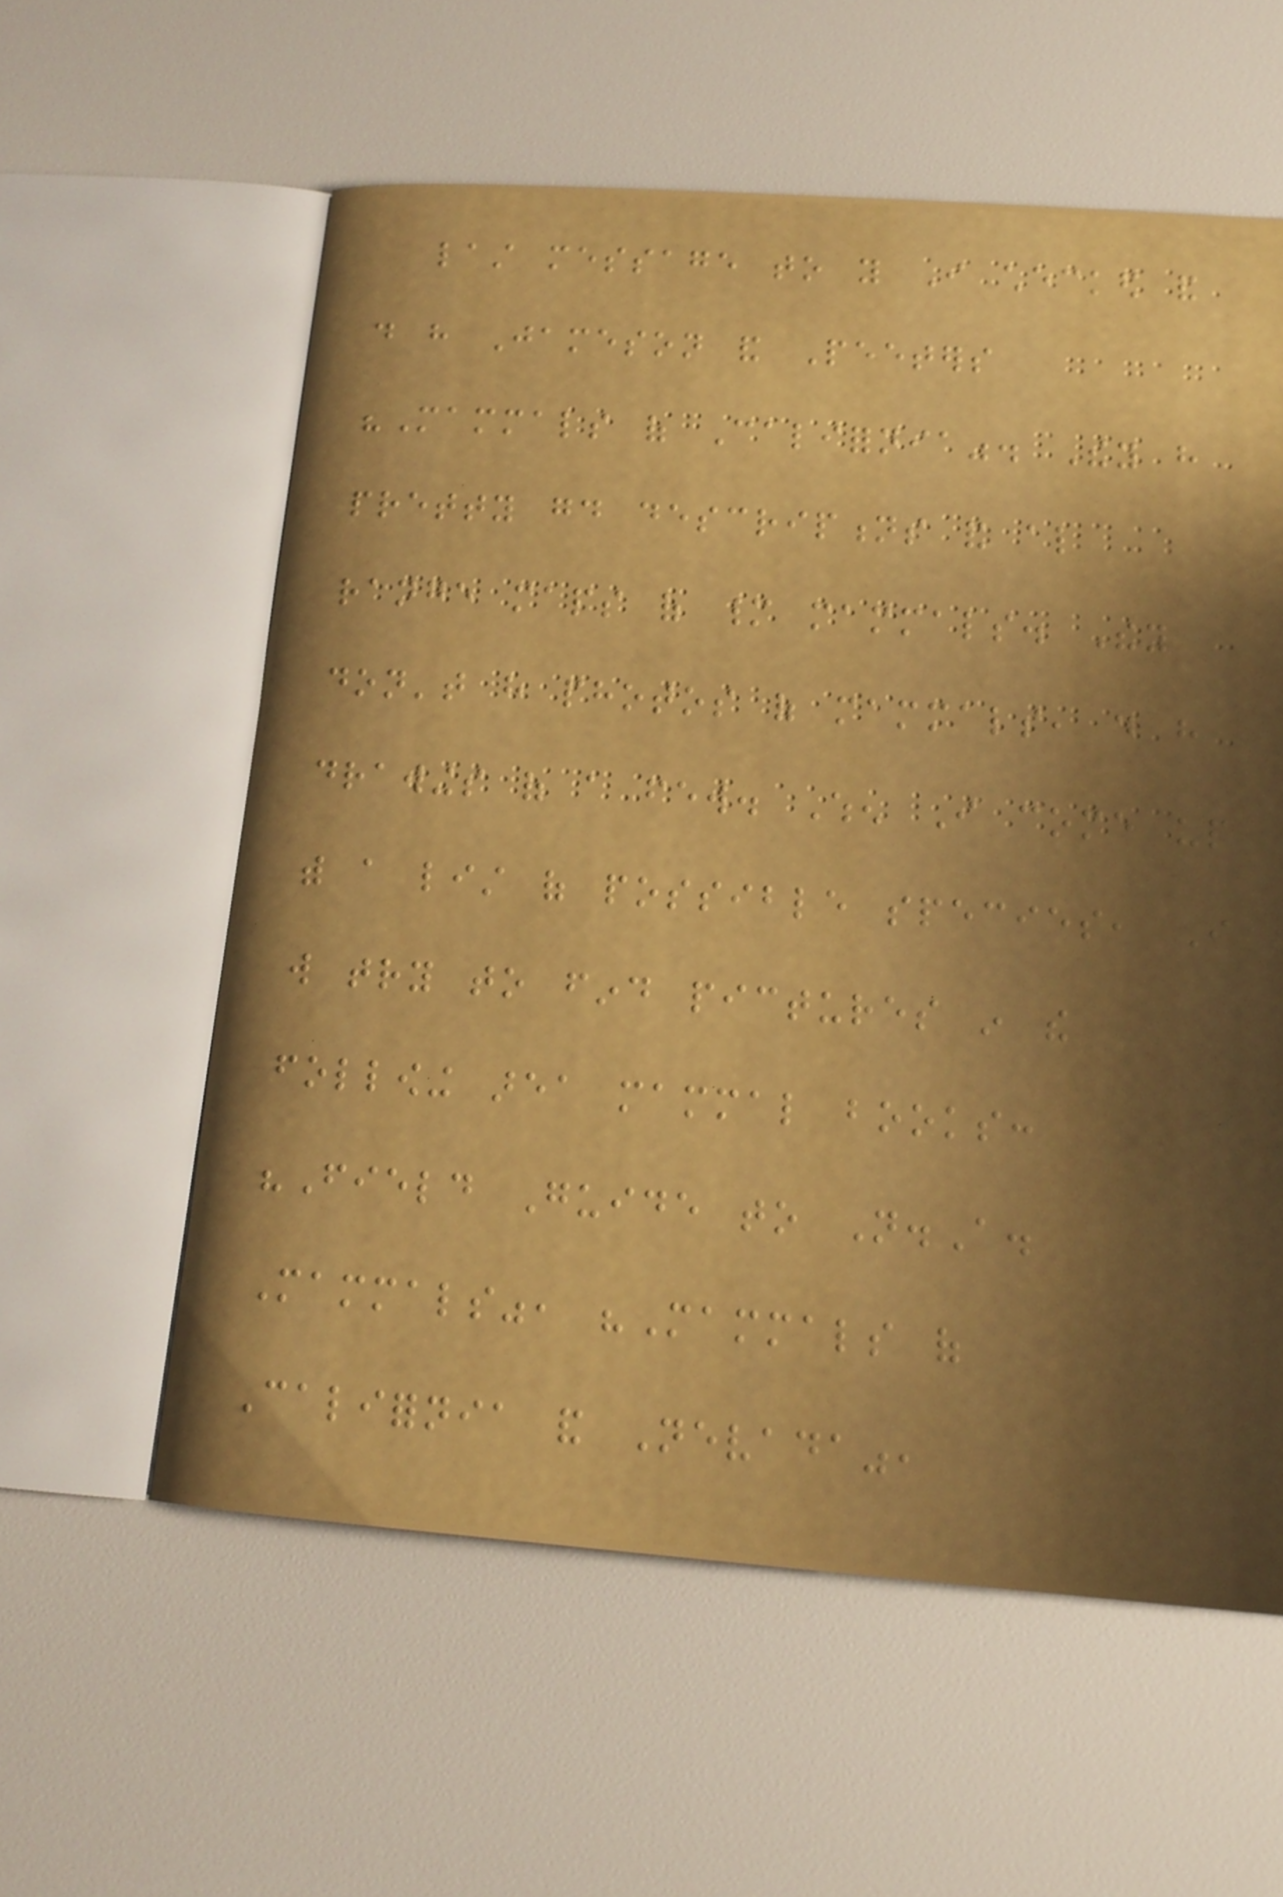last message to you I checked and
do have Jameson and Peeters
"Mammals of California". They have
pretty good descriptions and also
range maps of many mammals. They
don't have photos of mammals, do have
drawings of a few. When I come up
with a list of possible species, I
will try to find pictures in the
following area mammal books:
"Field Guide to N.A.
Mammals", "Mammals of
California and Nevada",
